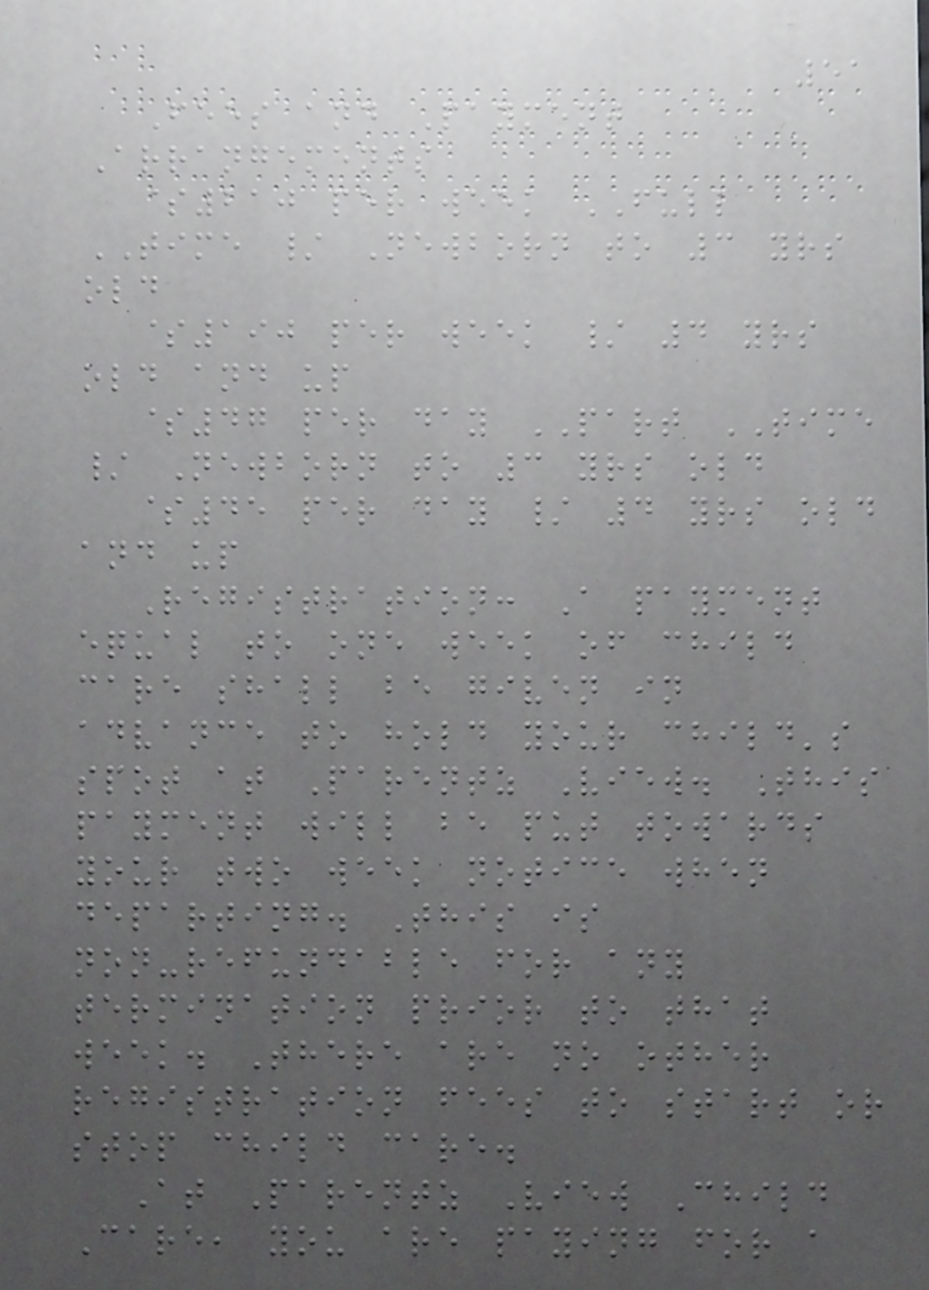51
Fees and Payment
Arrangements
$210 per week FULL
TIME / Newborn to 3 yrs
old
$190 per week / 4 yrs
old and up
$47 per day PART TIME
/ Newborn to 3 yrs old
$45 per day / 4 yrs old
and up
Registration: A payment
equal to one week of child
care shall be given in
advance to hold your child's
spot at Parentz View. This
payment will be put towards
your two week notice when
departing. This is
non-refundable for any
termination prior to that
week. There are no other
registration fees to start or
stop child care.
At Parentz View Child
Care, you are paying for a
